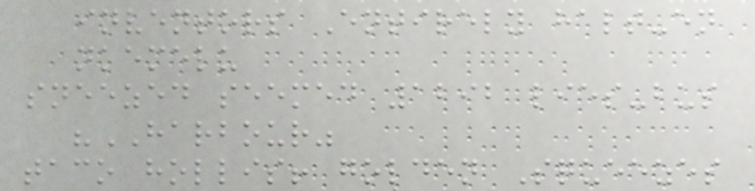inventors Entirely halt-en
nkemelu
sneezed seemed 1292 lies-bus
"HARBOUR"
taco hollis! golden Squeezes
